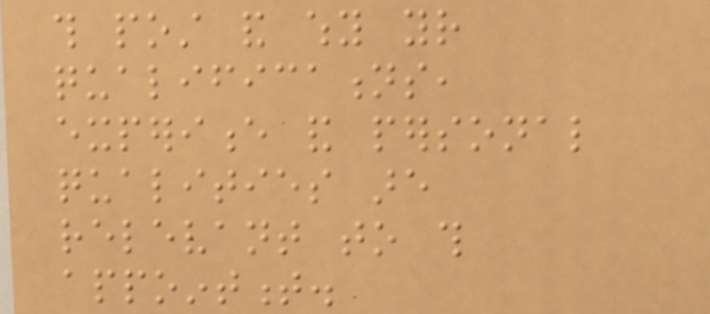this post and why your
qualifications,
experience and personal
qualities are
relevant to this
appointment.
